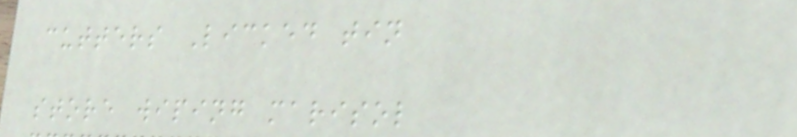cutters Licked tin
store wiping marisol
